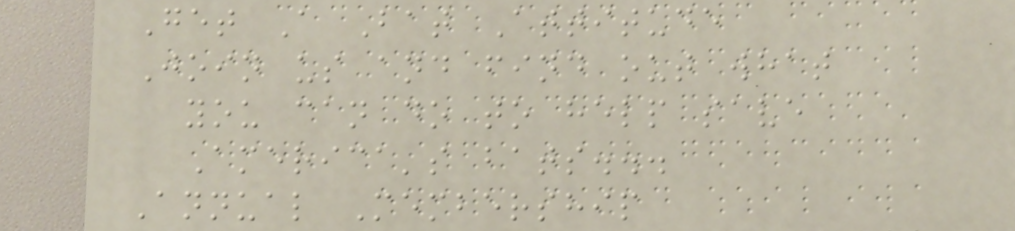Get A Bat Attitude
Join us and find out what
you can do to help save
America's bats...
Annual Membership
